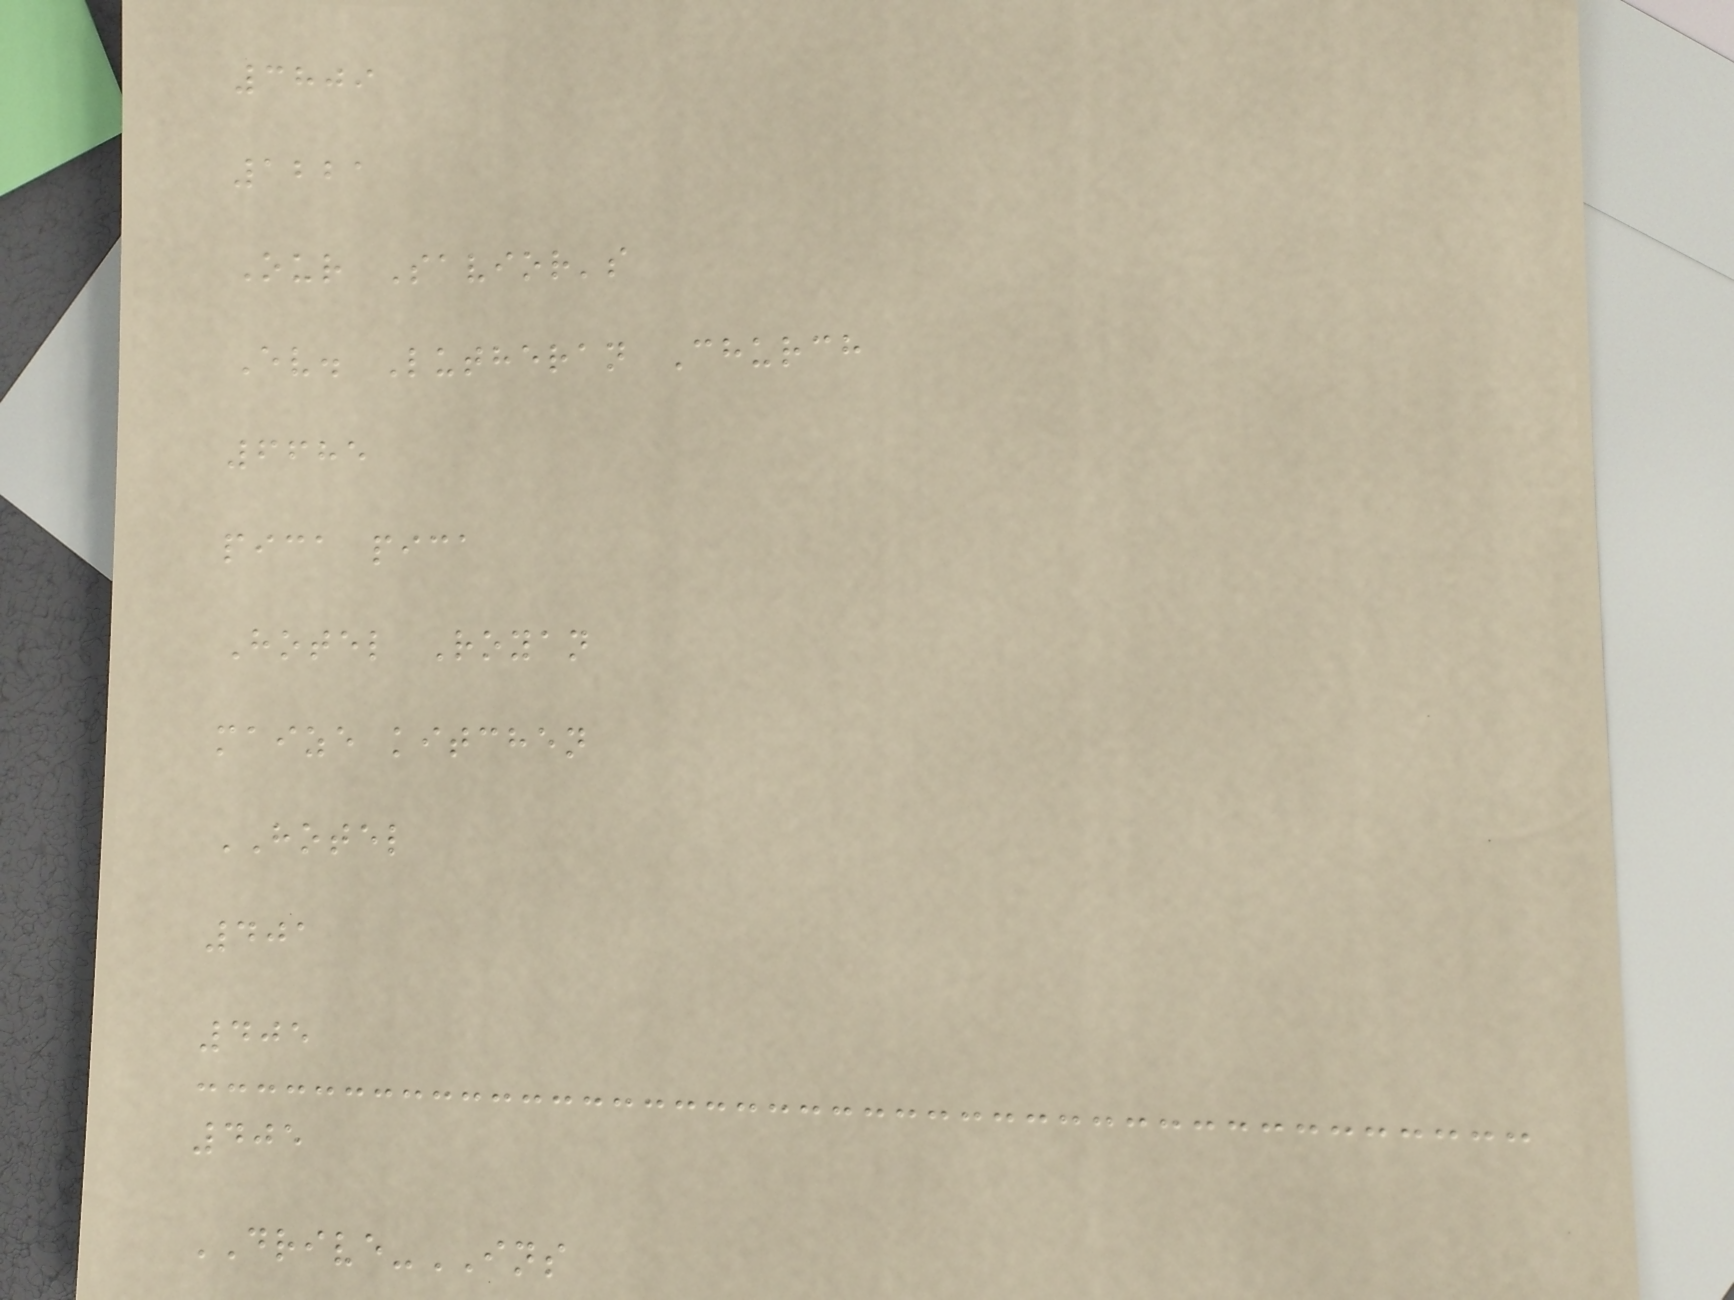3809
1221
Our Savior's
Ev. Lutheran Church
6685
pica pica
Hotel Royan
maize kitchen
HOTEL
401
405
405
DRIVE-INS
